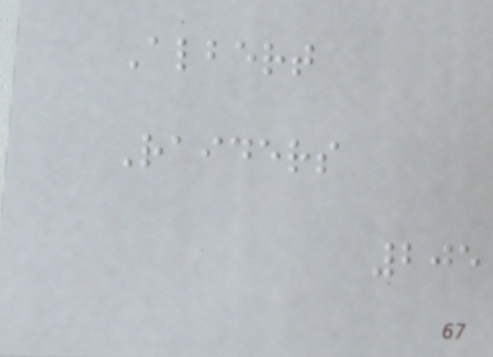Albert
Raiders
205
